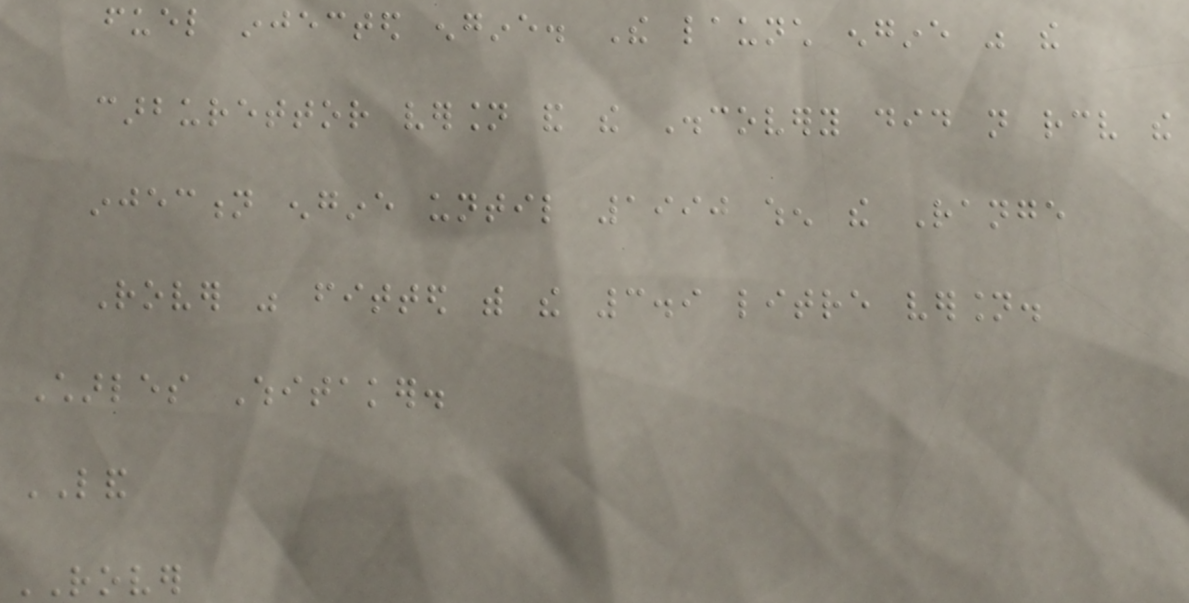fuel injected engine. The launch engine was the
carburettor version and the Discovery did not receive the
injection engine until 1990 when the Range
Rover was fitted with the 3.9 litre version.
Charles Whitaker.
LAND
ROVER
